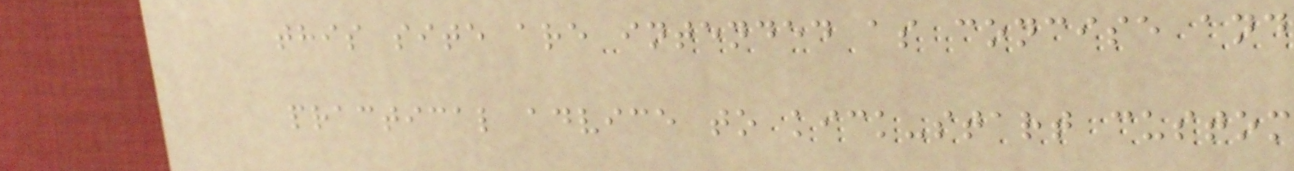this site are intended as concise and
practical advice to kick-start custom
